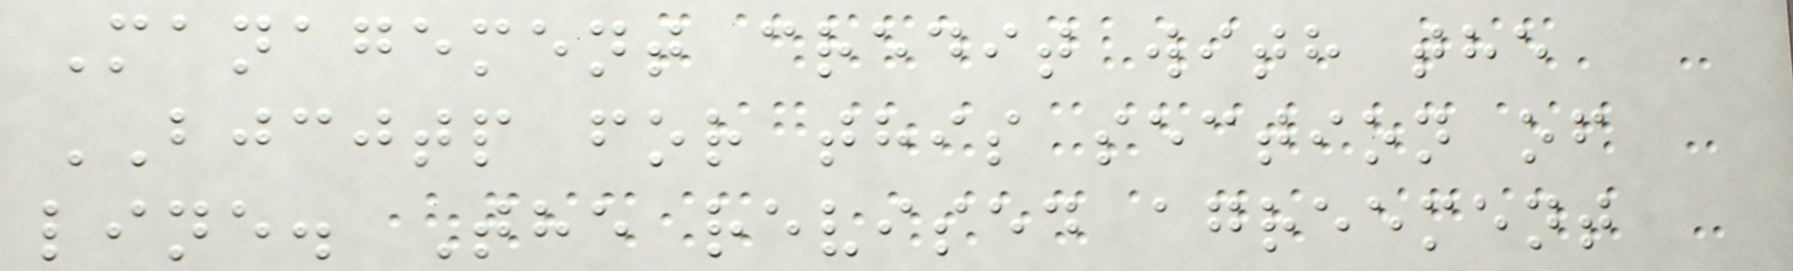Management credit with the
BJCJTP for this section of
line. The revised agreement
